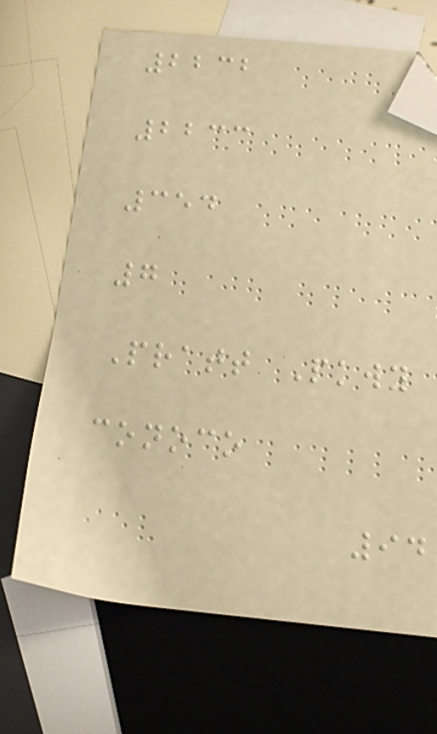2232
2233
354
7
Pratt Pkwy
conoco
94
